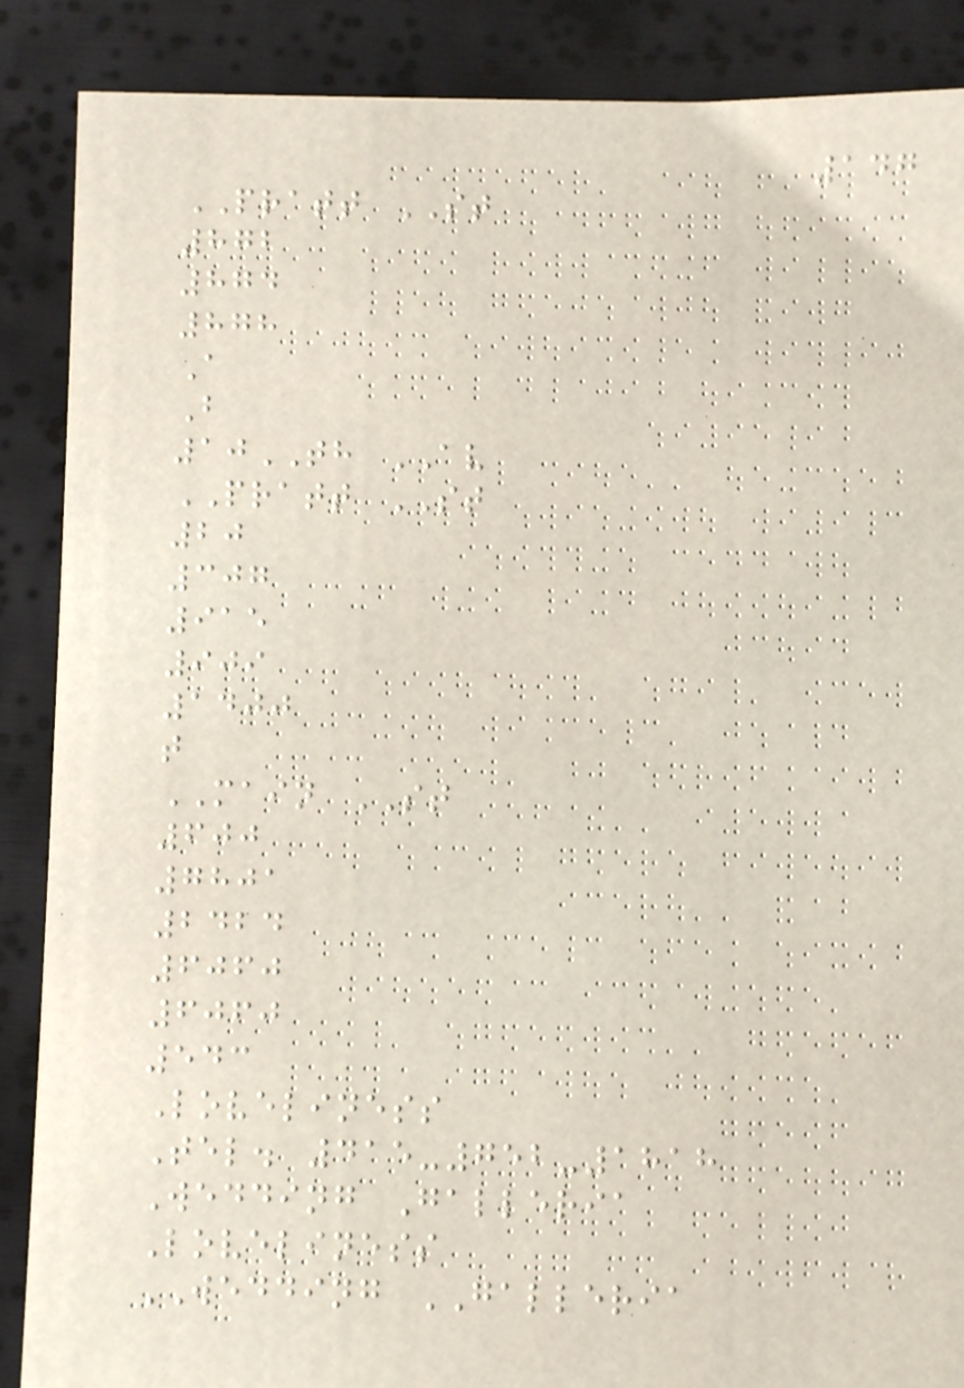147
PRATT ST
872
874
878
A
B
10TH AV
PRATT ST
20
307
915
909
1400
t
MAIN ST
600
7801
2424
6060
6060
543
Loveliness
Tel. 415-752-1818
Wedding Galleria
Loveliness
WEDDING GALLERIA
